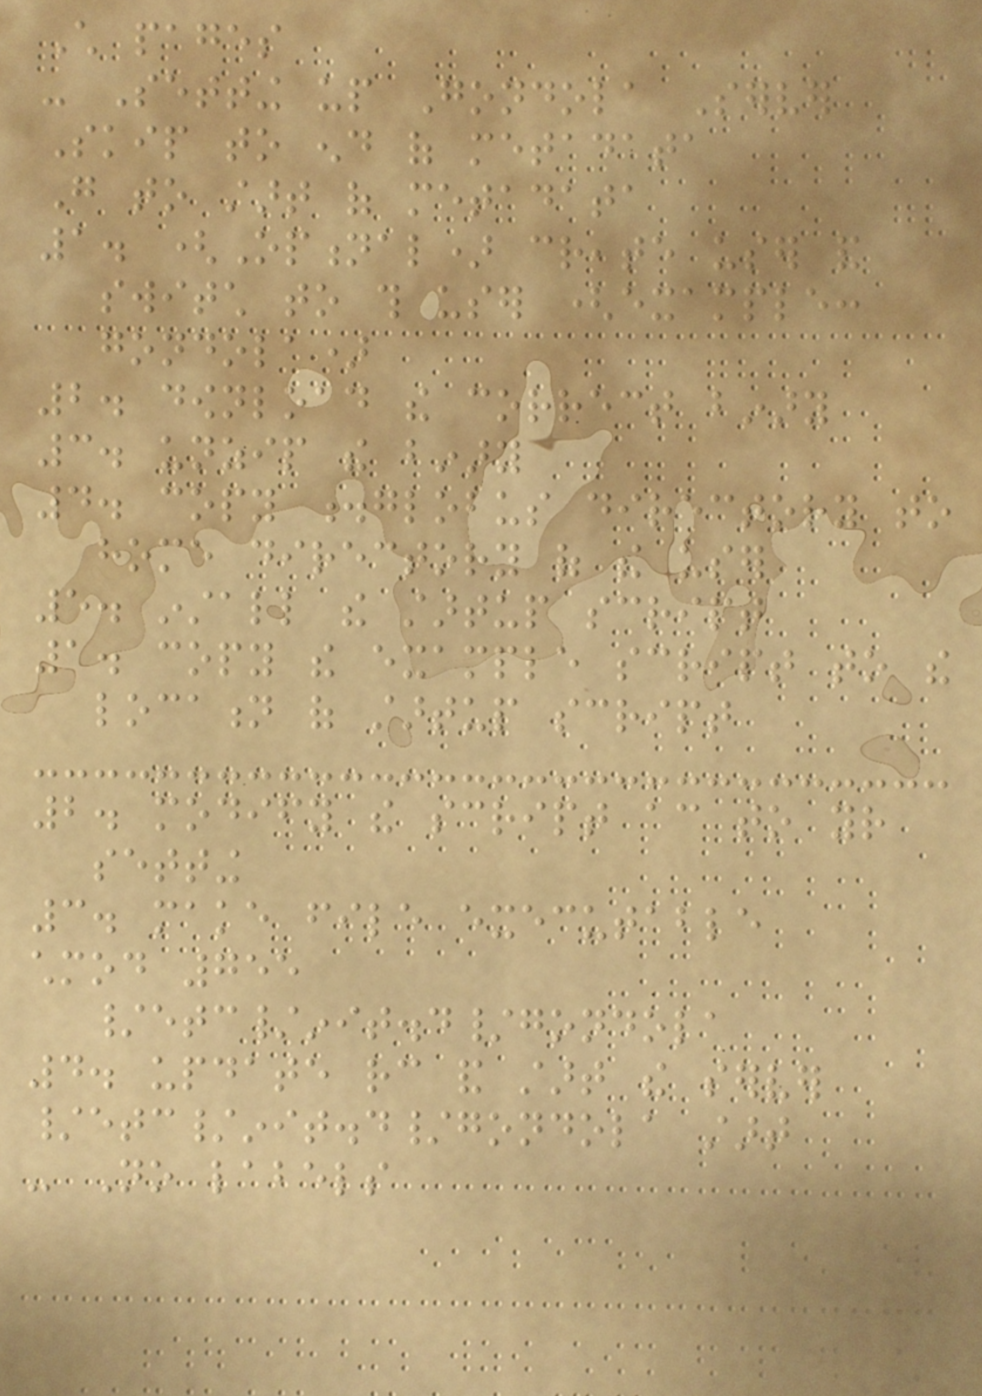Child pages
- Setting up Gondola Server
Skip to end of metadata
Go to start of metadata
1. (Optional) create user and
switch to this user (example:
gondola)
2. download the correct binary
3. unzip the binary
4. copy .globus directory to
home directory of the user
5. install the startup script
1. copy the example script to the
location of startup script
2. modify the script according to your
setting
3. make file executable
chmod 755
/etc/init.d/gondola
4. update rc and start the server
/etc/init.d/gondola start
- No labels
